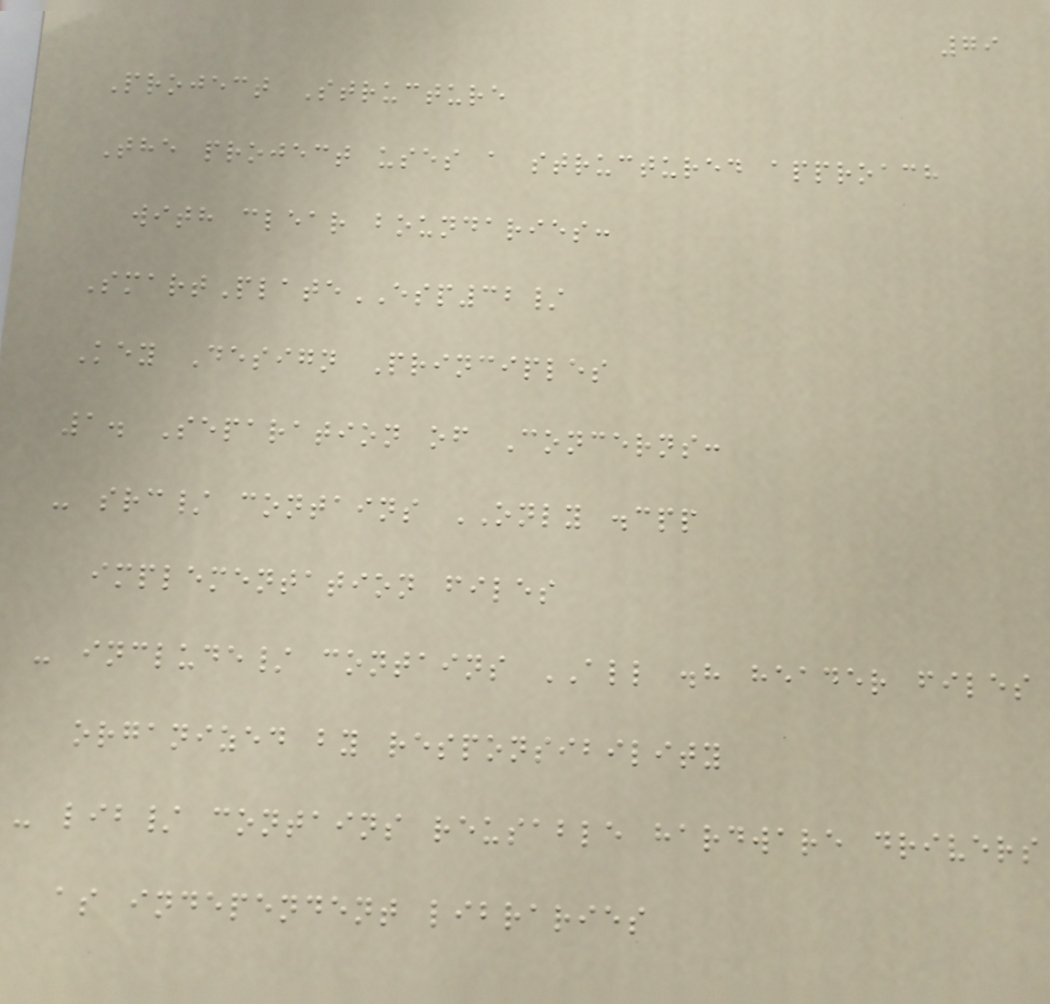79
Project Structure
The project uses a structured approach
with clear boundaries:
SmartPlateESP32/
Key Design Principles
1. Separation of Concerns:
- src/ contains ONLY .cpp
implementation files
- include/ contains ALL .h header files
organized by responsibility
- lib/ contains reusable hardware drivers
as independent libraries
